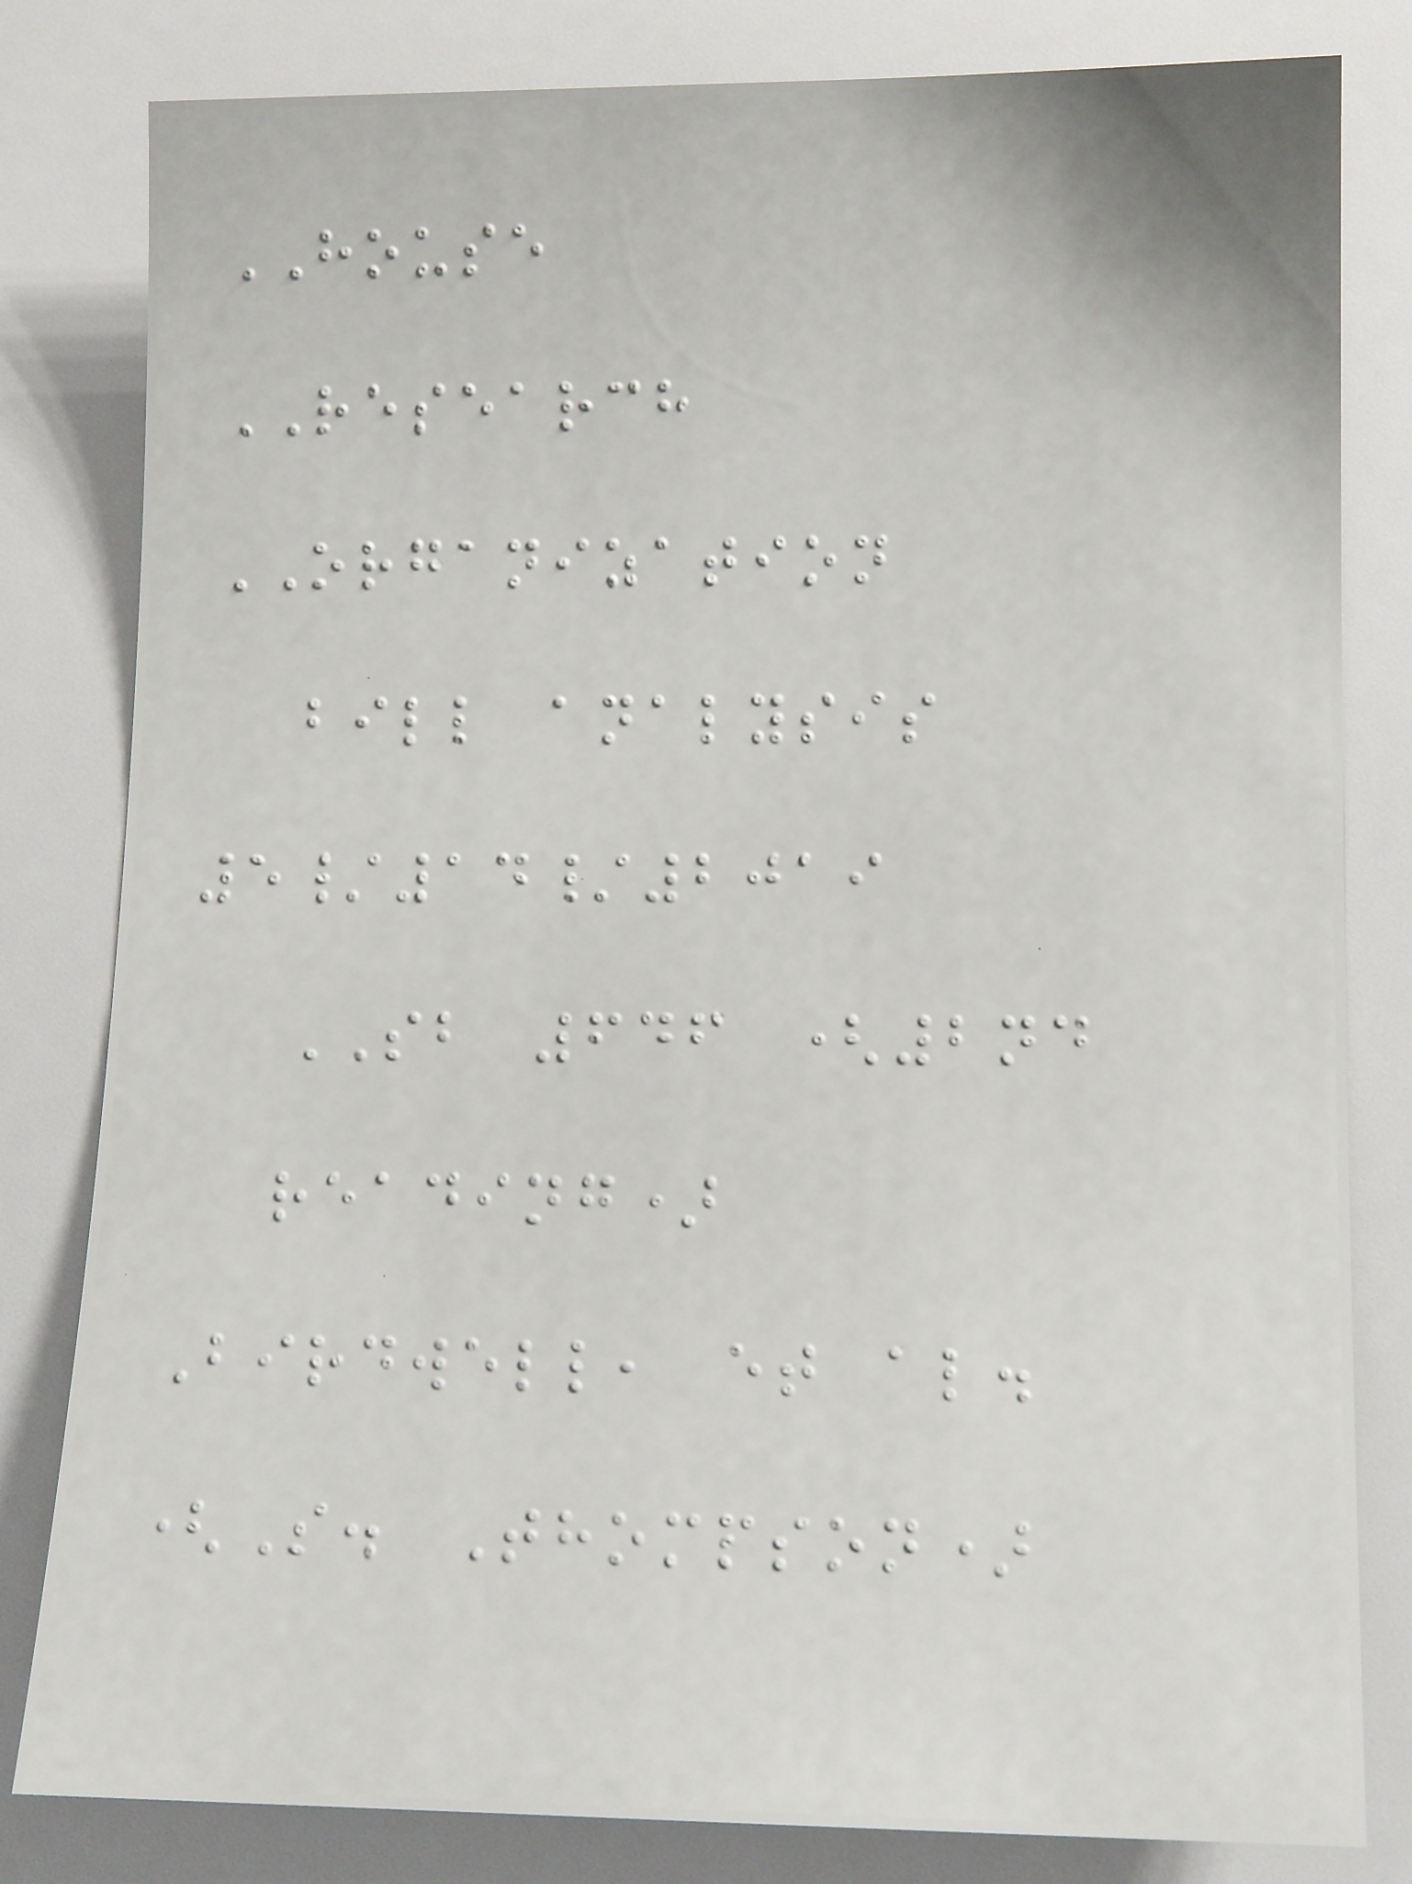HOUSE
RESEARCH
ORGANIZATION
bill analysis
5/14/2019
SB 646 (2nd
reading)
Birdwell, et al.
(S. Thompson)
